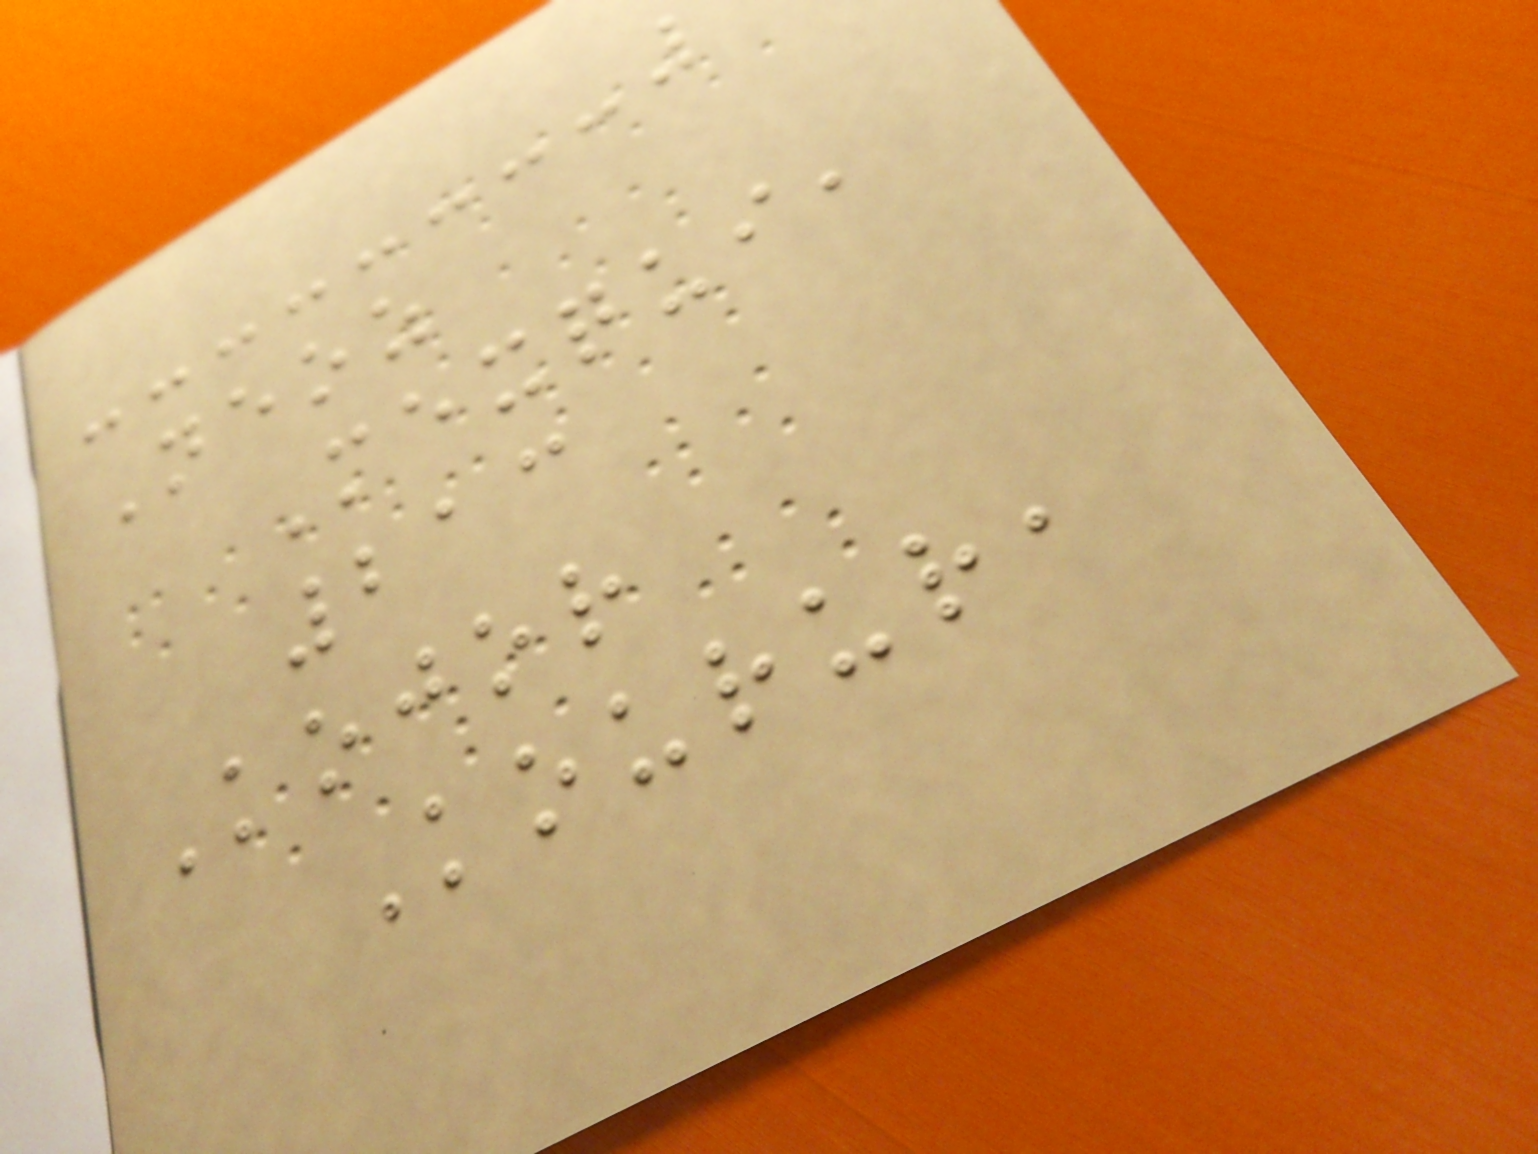Neoz
Mexqui,
213
Kojor
Kourur,
